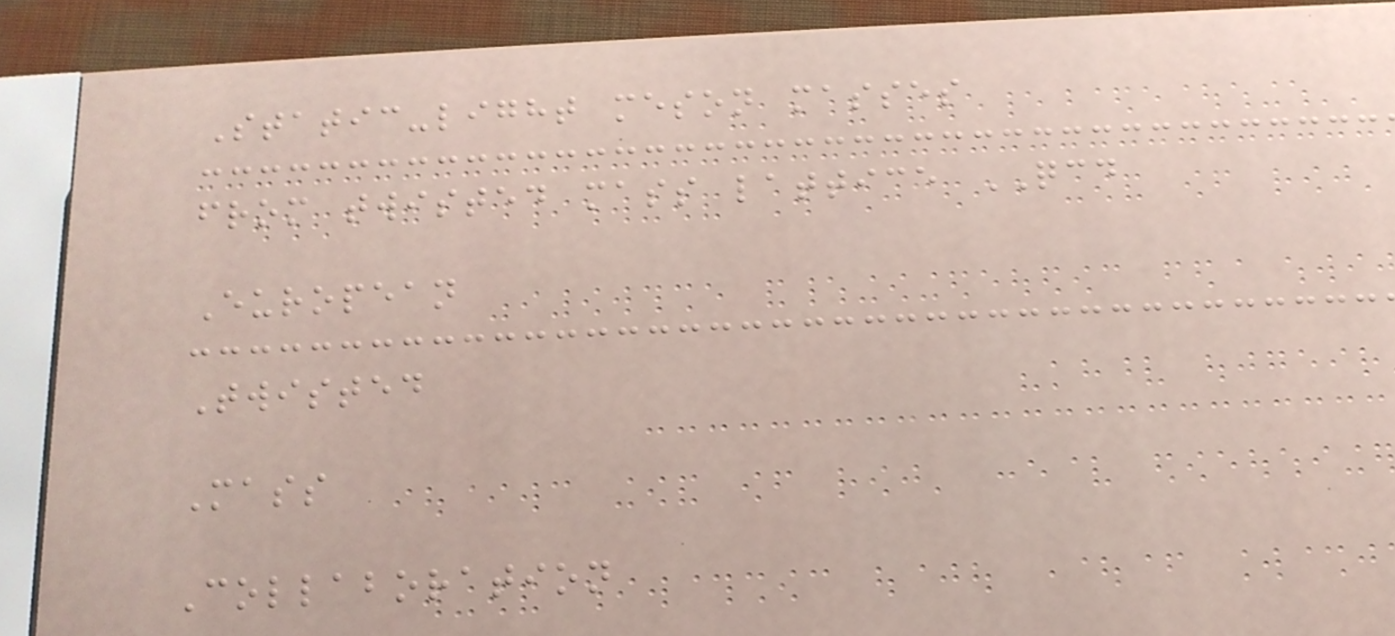Static-light meson masses
from twisted mass lattice QCD
European
Twisted
Mass
Collaboration
